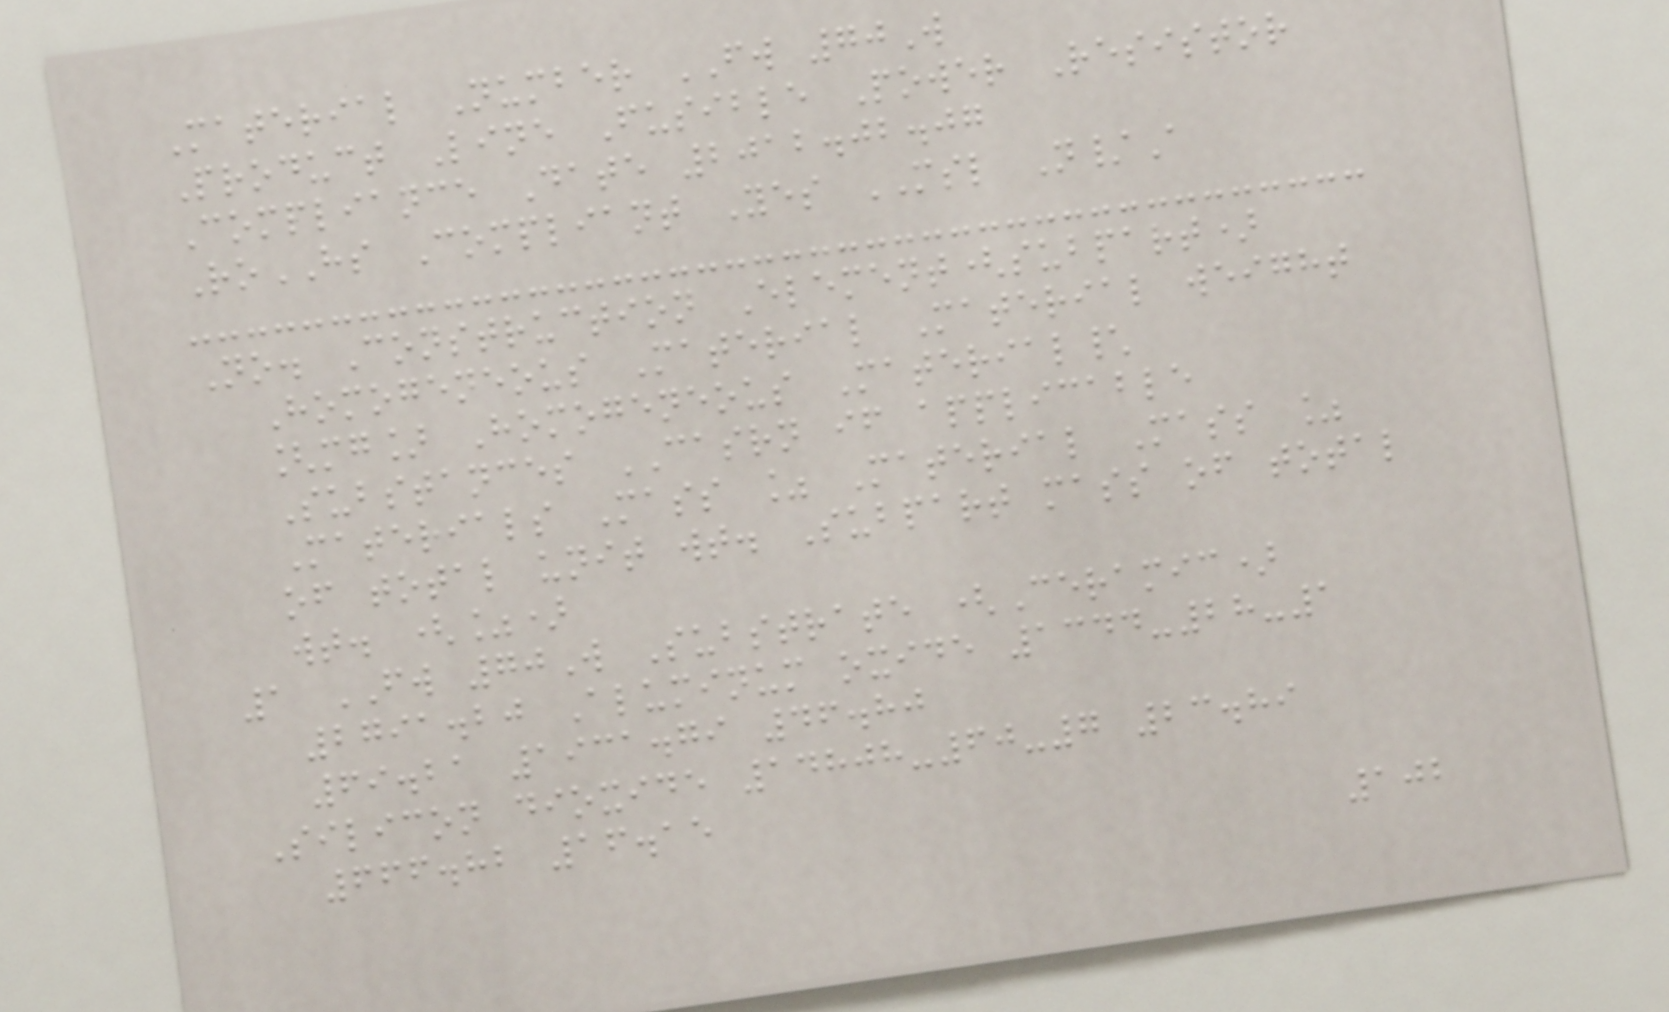Material Number FW 70W
Product Line Fusible Power Resistor
Compliance Date 2012.02.07
RoHS Compliant Yes MSL N/A
No. Construction Element(subpart)
Homogeneous Material Material weight
[mg] Homogeneous Material\
Substances CASRN if applicable
Materials Mass % Material Mass %
of total unit wt. Subpart mass of total
wt. (%)
1 FW 70W Substrate (Ceramic)
2791.20 Aluminum oxide 1344-28-1
69.21 1931.79 46.80
Silicon dioxide 14808-60-7 23.89
666.82 16.15
102
